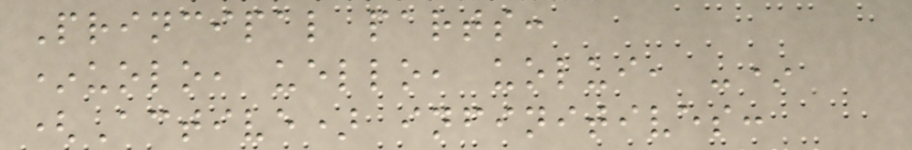Principal parts:
*uolo, uello, uolui, -*
(Active) infinitives:
